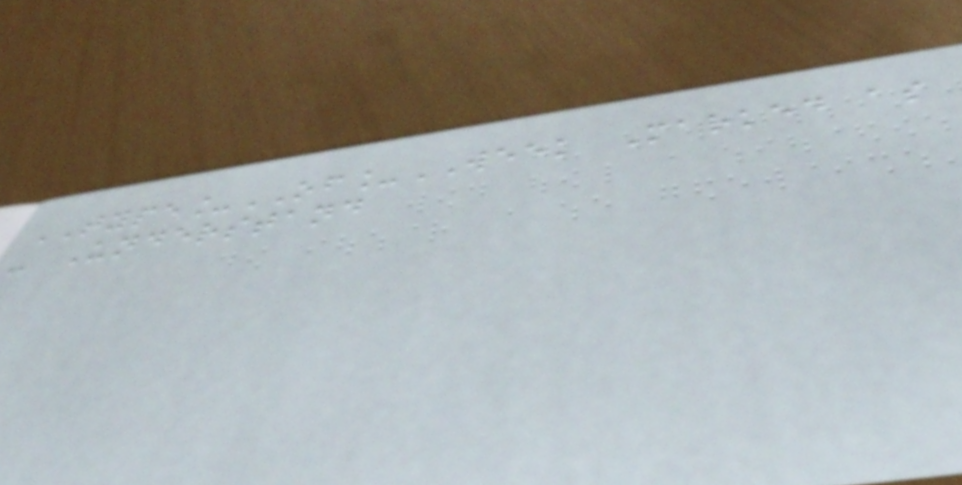TYPE_OF_WEEK Marked as
- Understand
